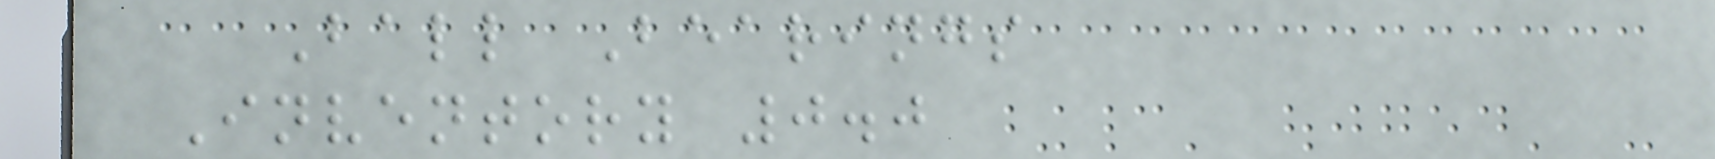Ball Bearings
Inventory 0.0
